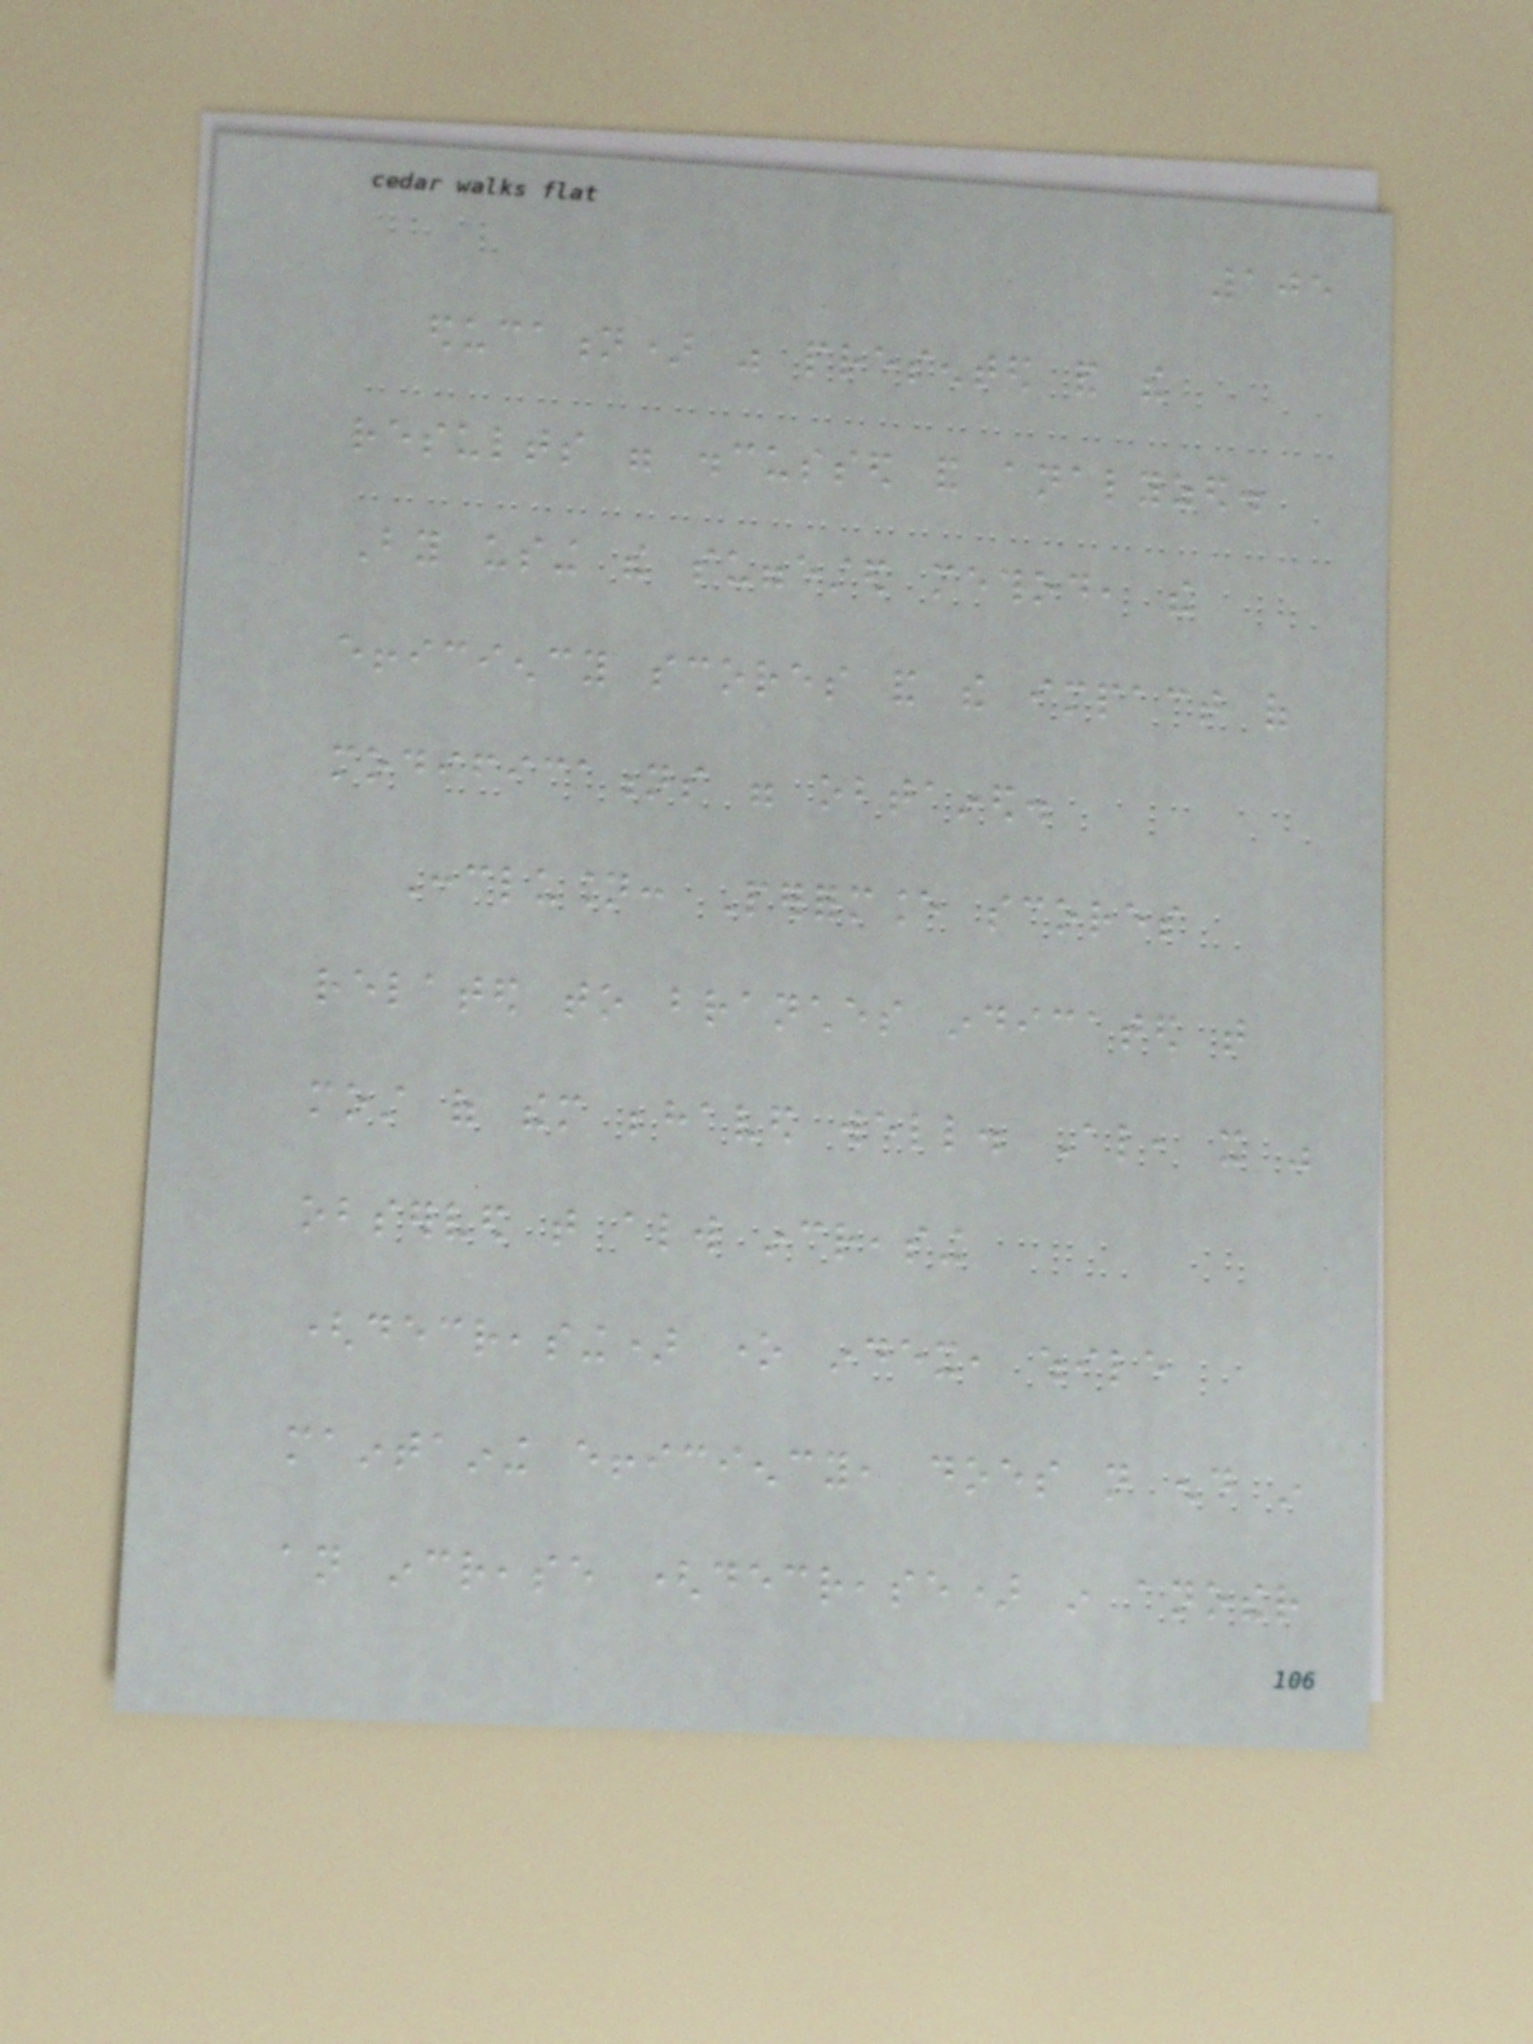105
education) was presented and the
results were discussed and analyzed.
By using the suggested method, the
efficiency scores and the impact of
modifications were obtained.
Conclusion: Performance scores
related to branches indicated that
most of them behaved well. Also, it was
observed that always increasing
(decreasing) one index, while
maintaining efficiency, does not end in
an increase (decrease) in another
